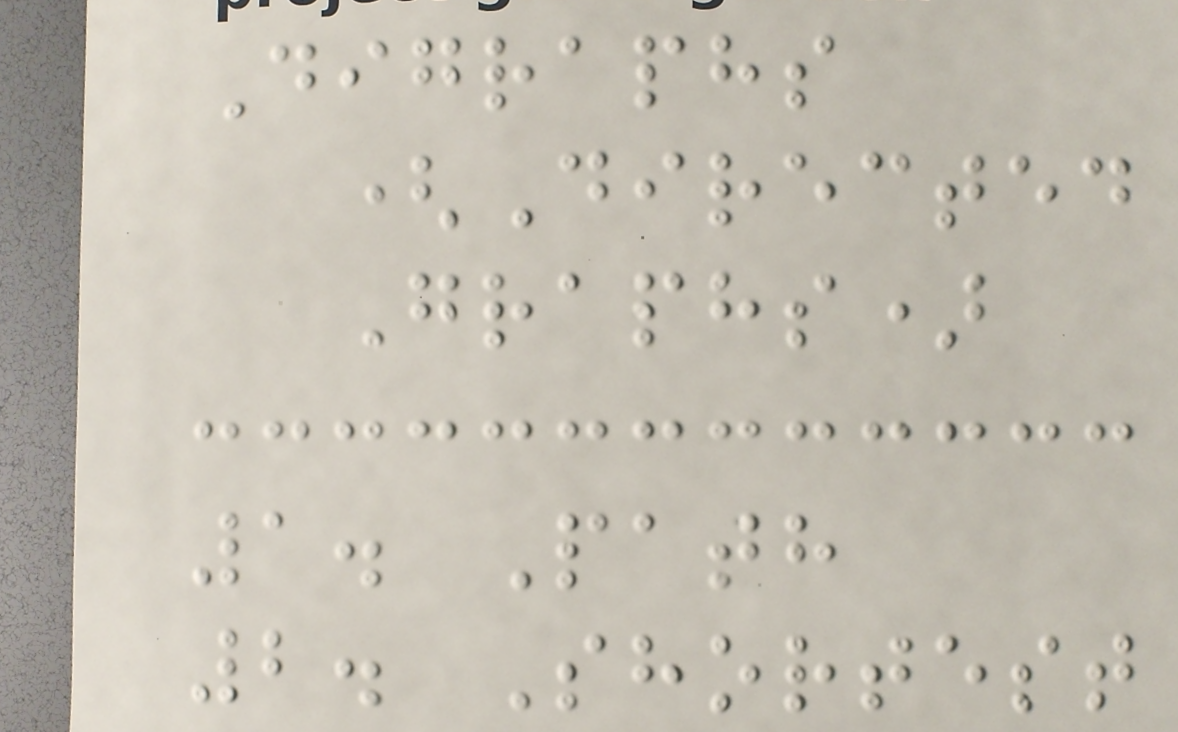Digraphs
(Directed
Graphs)
1. Path
2. Shortest
